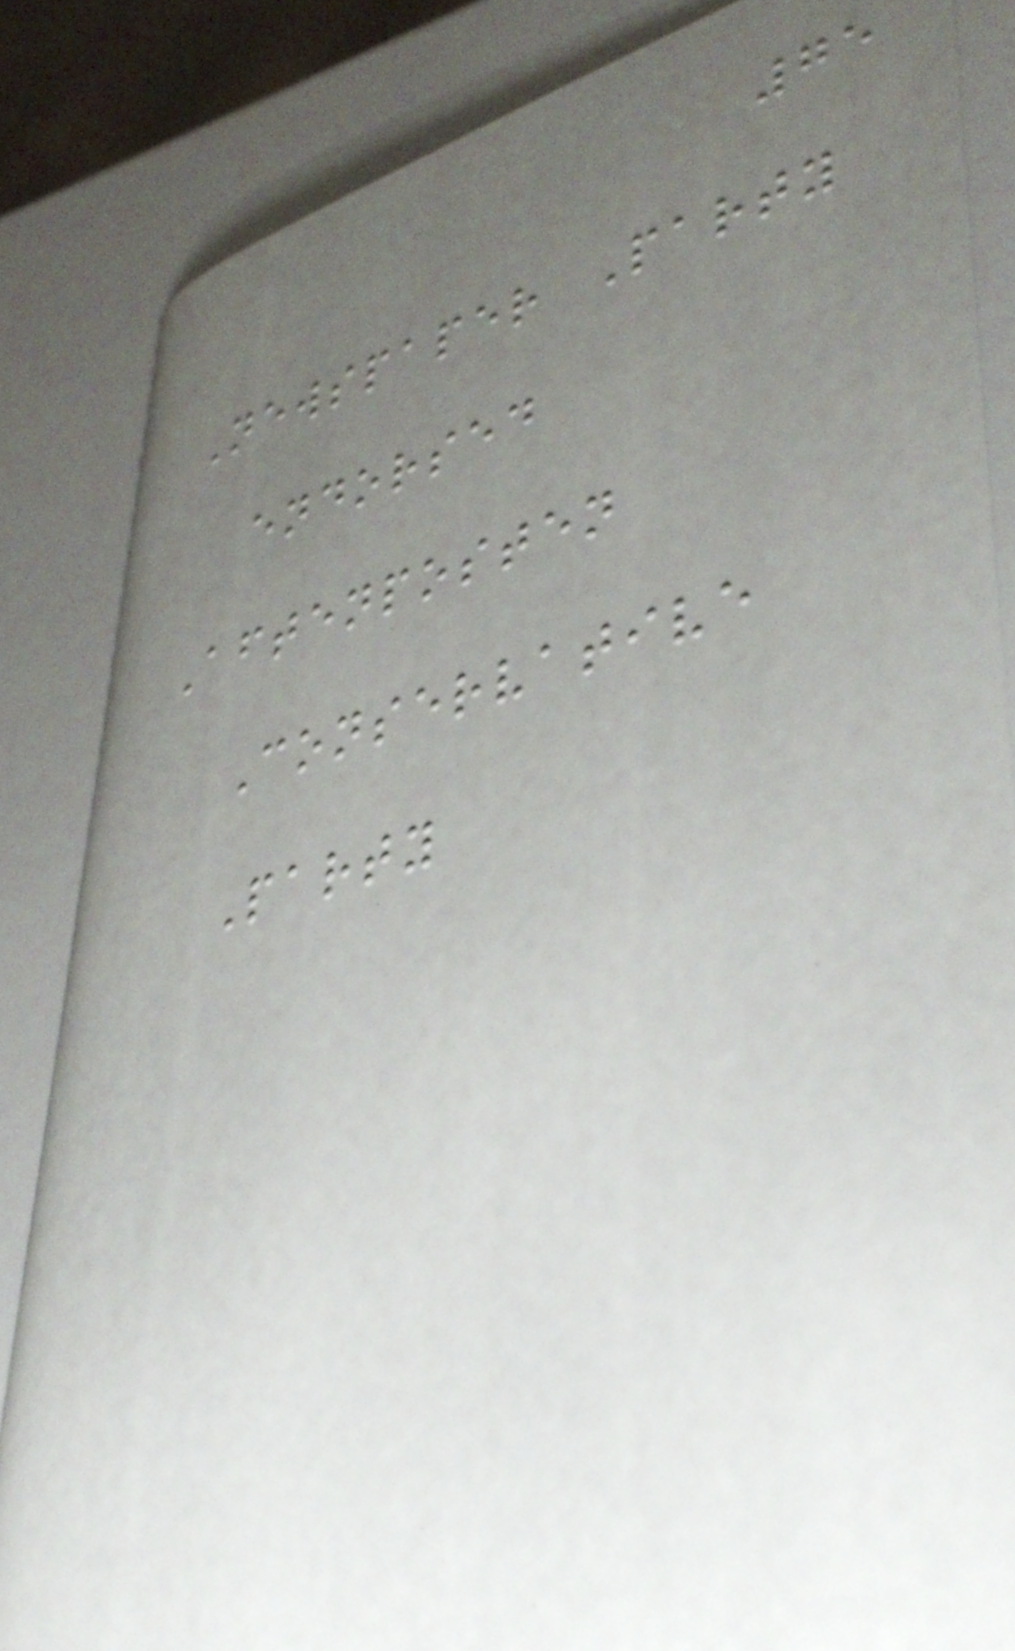75
Newspaper Party
endorsed
Aftenposten
Conservative
Party
